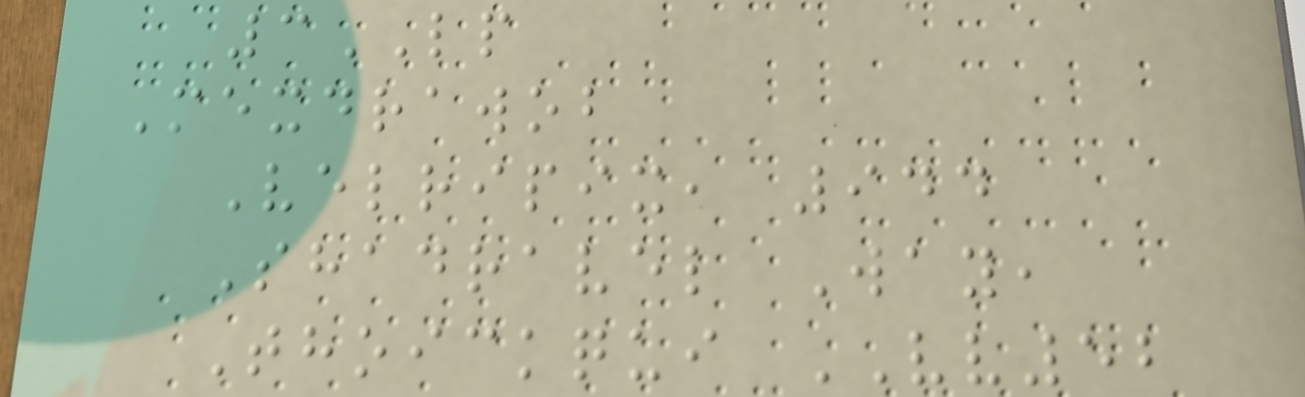3LP
Mexdrawob
Velripix, 944
Shadravel Way,
Thoickqui VV52
